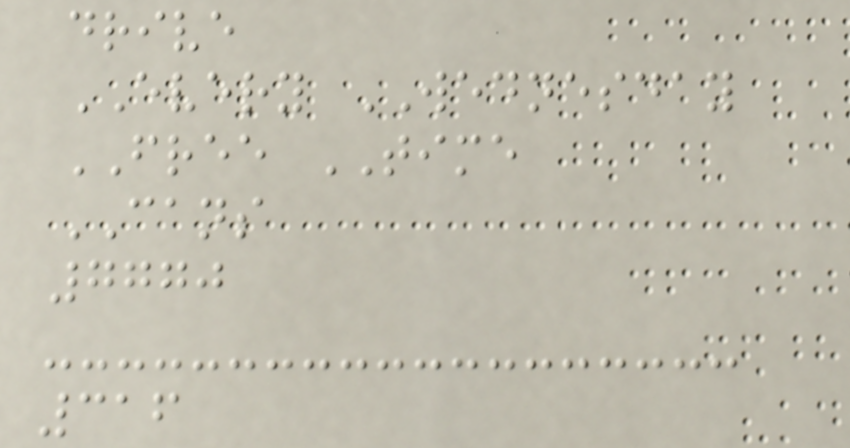drive
EVERY WEDNESDAY
FREE TIME
CANS
7770
316
